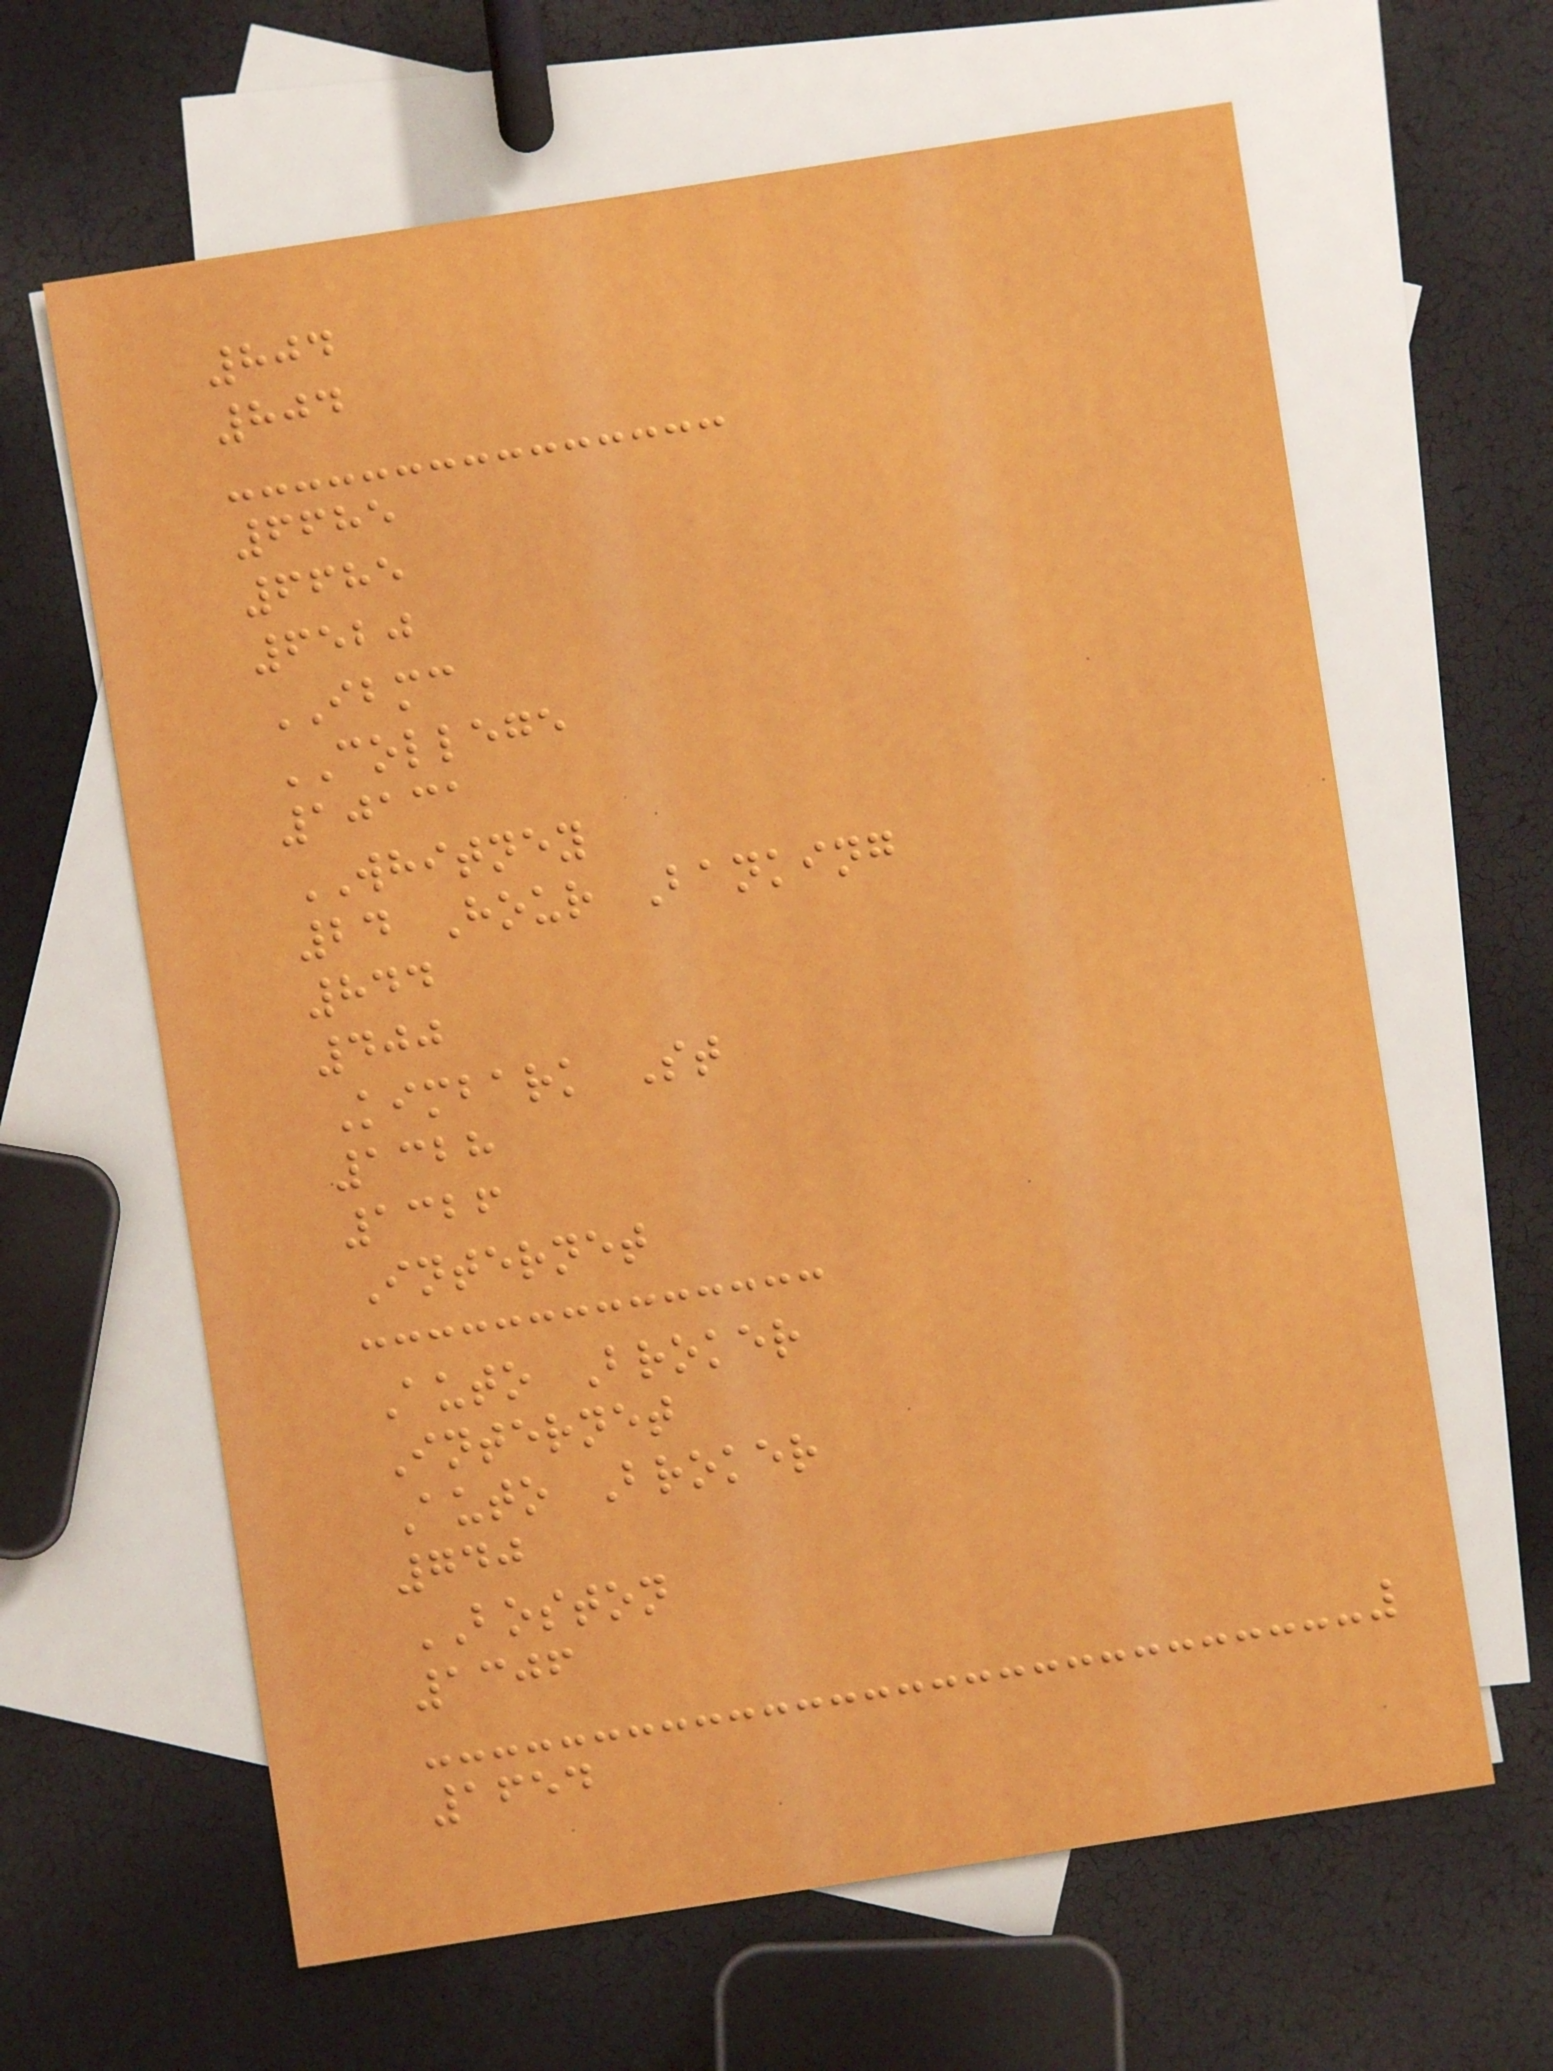804
804
6685
6685
6520
IBMC
COLLEGE
10131
WHITNEY
24 Hour Banking
844
400
Kimbark St
1328
1326
Internet
Auto Broker
Internet
Auto Broker
740
BOSTON
1306
1654
